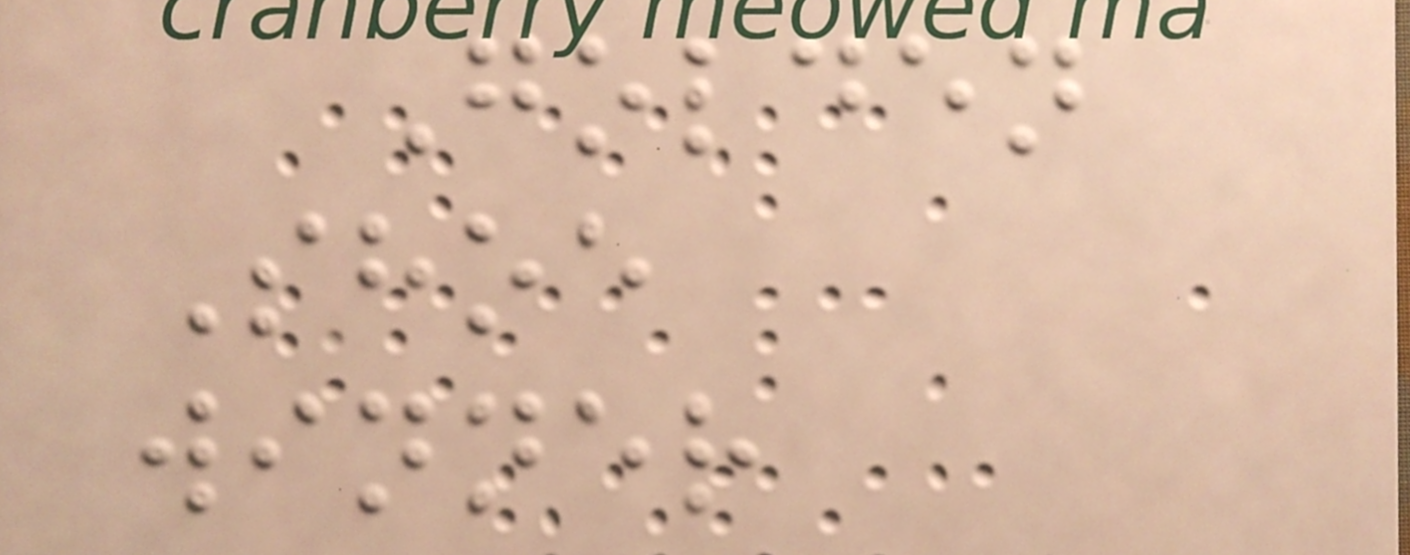Golden
Shoe
winner
